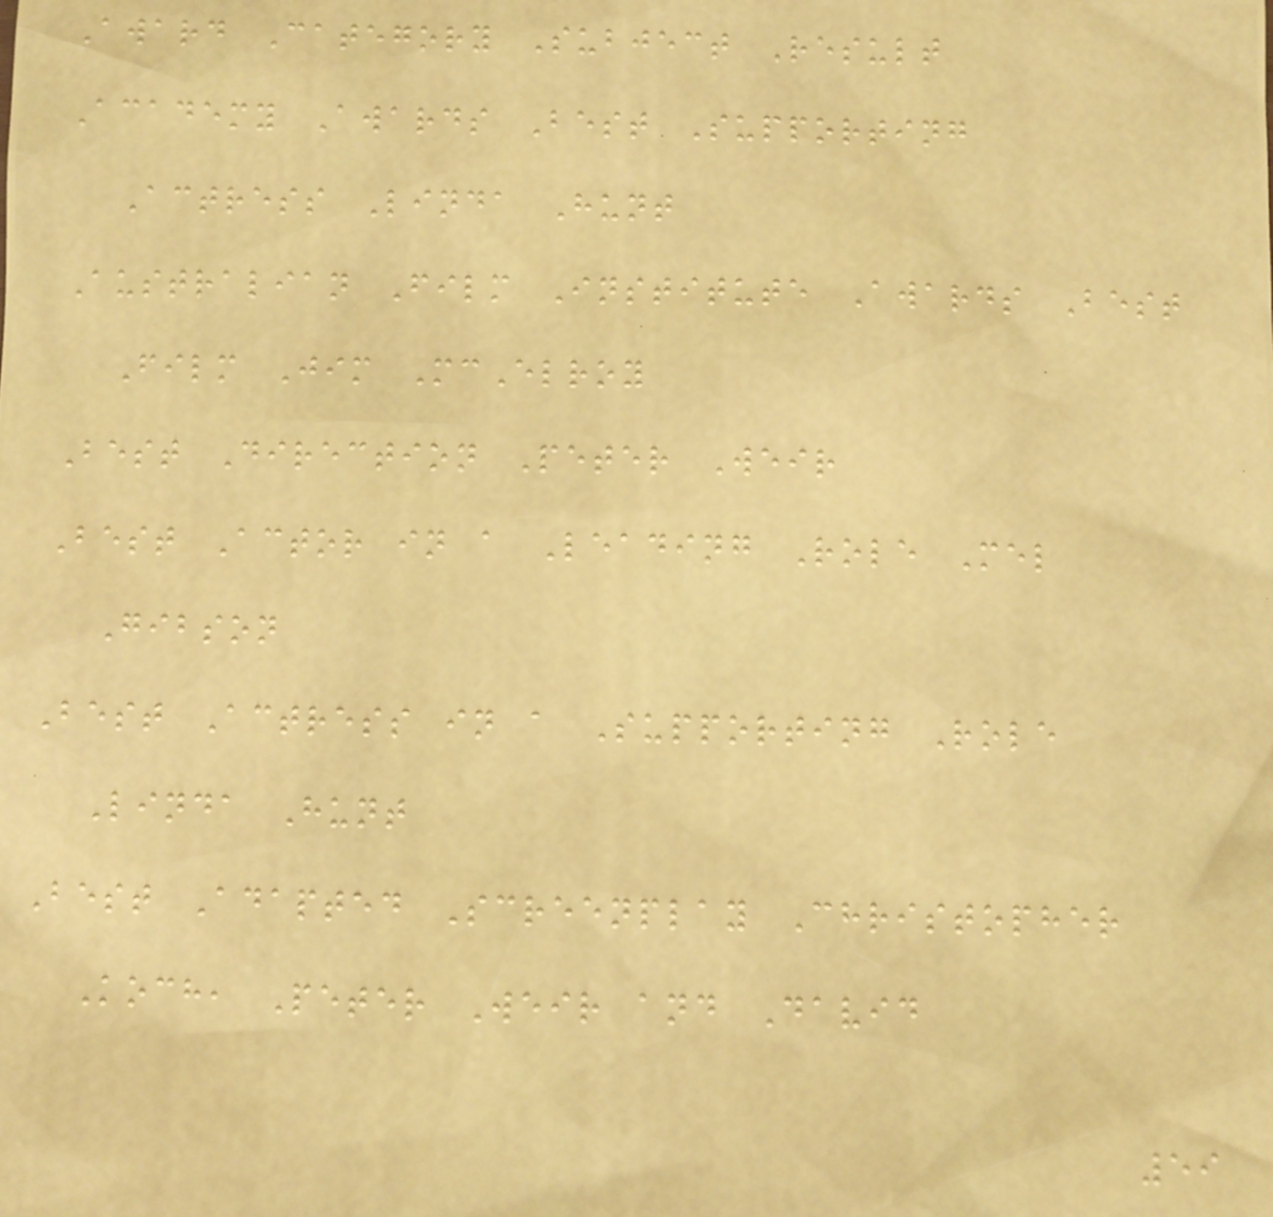Award Category Subject Result
Academy Awards Best Supporting
Actress Linda Hunt
Australian Film Institute Awards Best
Film Jim McElroy
Best Direction Peter Weir
Best Actor in a Leading Role Mel
Gibson
Best Actress in a Supporting Role
Linda Hunt
Best Adapted Screenplay Christopher
Koch, Peter Weir and David
59
